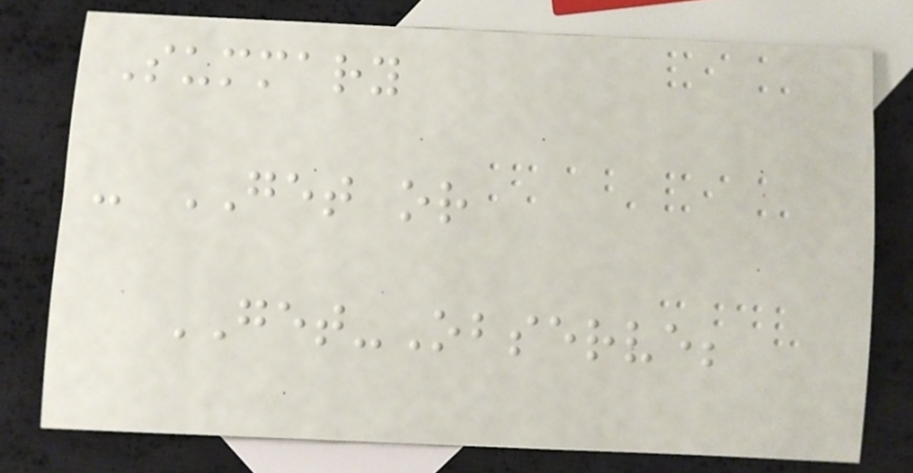Summary
- GET or
GET-Observe;
